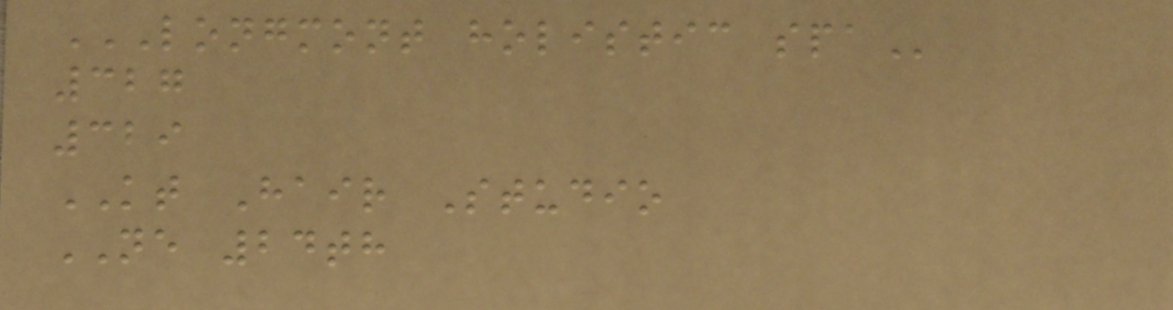LONGMONT HOLISTIC SPA
327
329
KT Hair Studio
NE 24th
